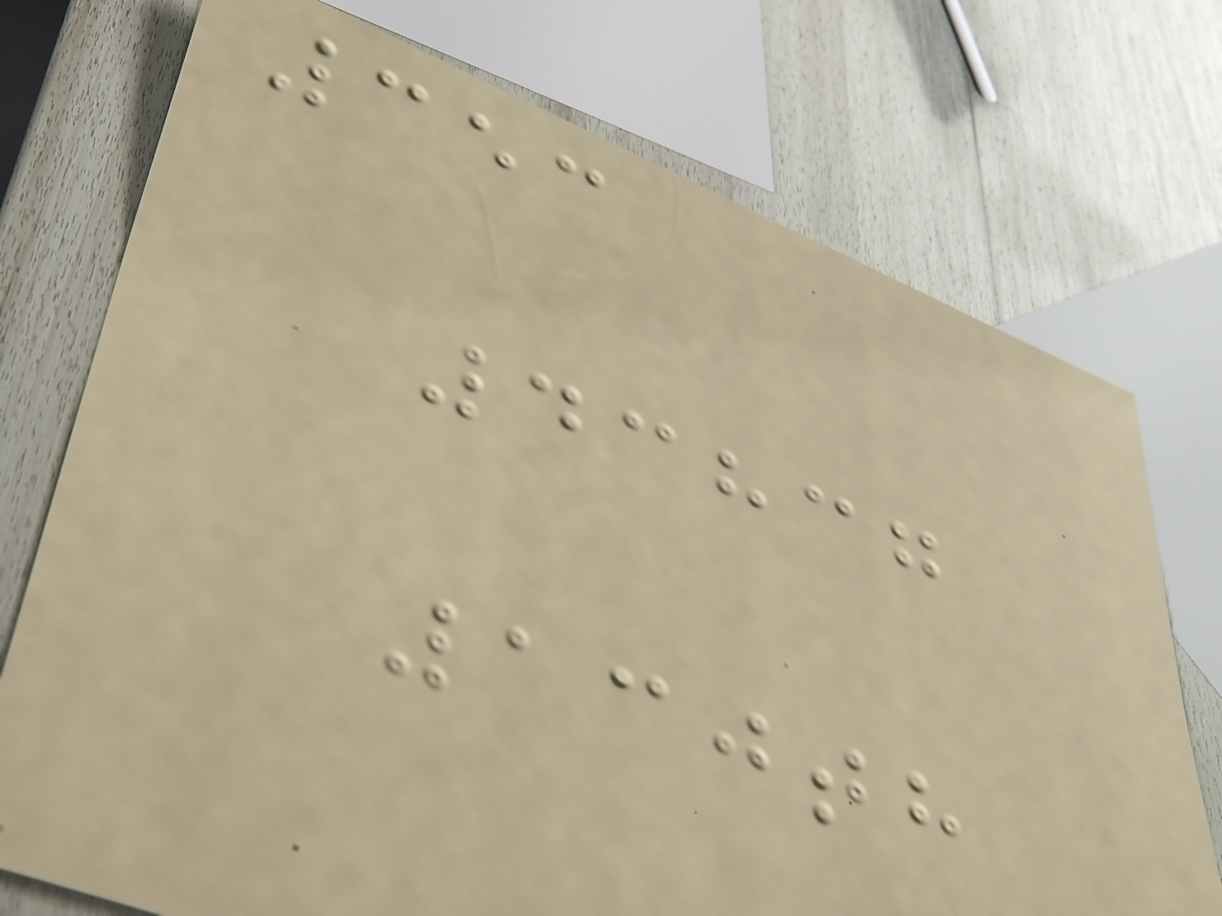353
43837
130th
